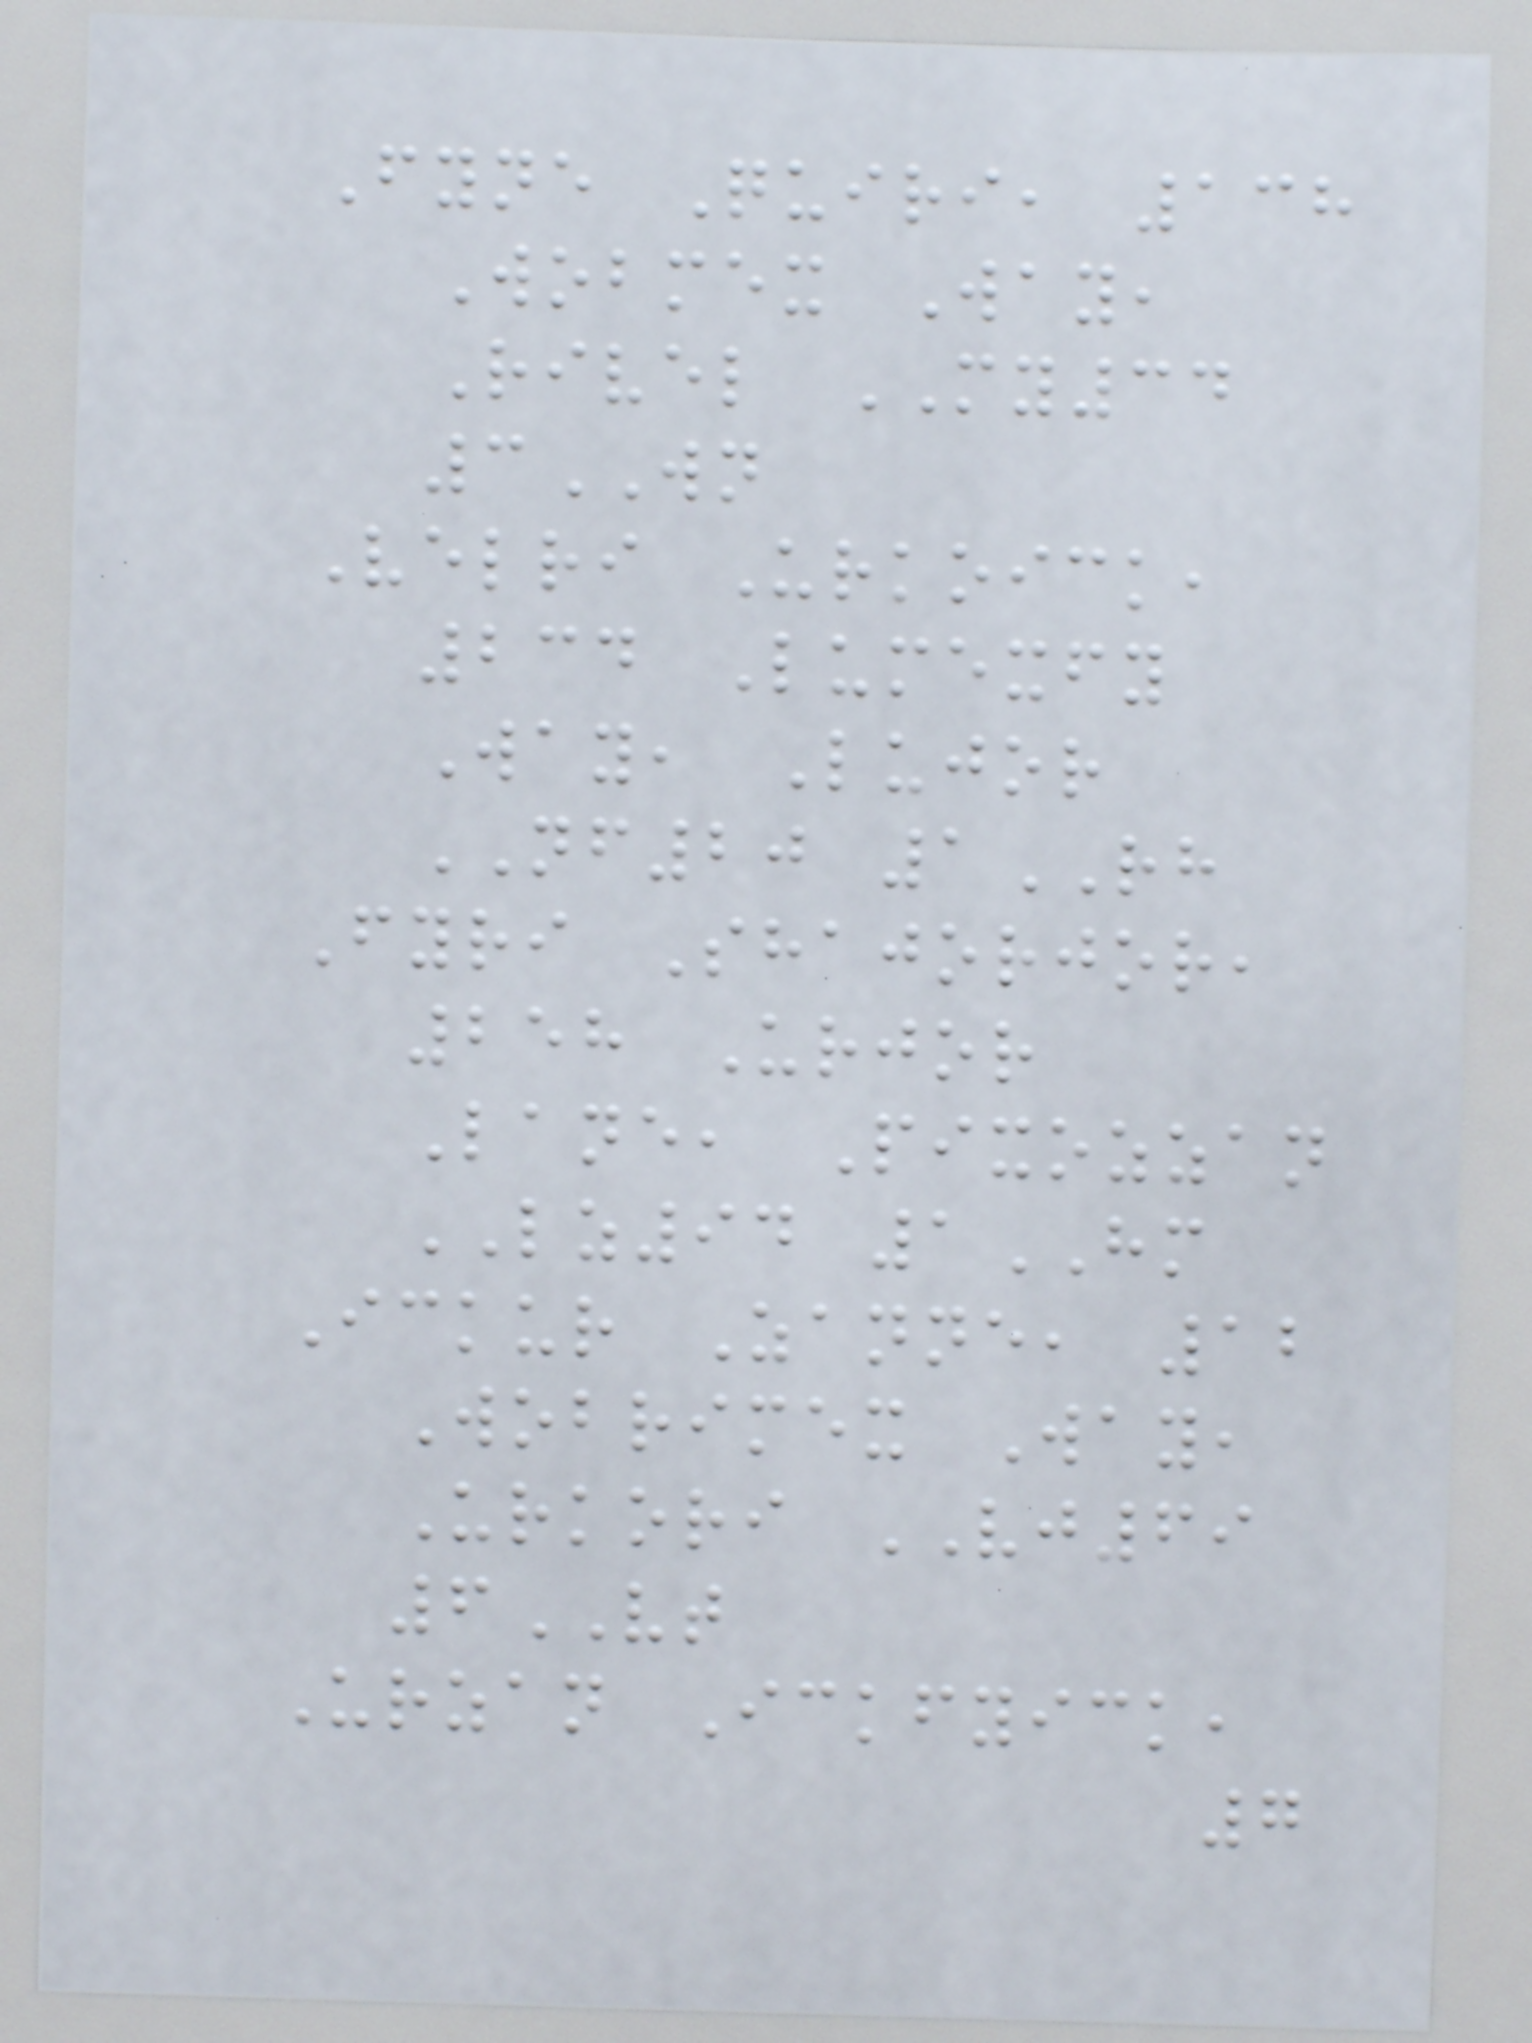Fyne Quiri, 138
Wobmex Way,
Rivel MY34
3WN
Velri Urkoick,
234 Lumexfy
Way, Lujor
NF20 1RH
Fyri Shajorjor,
258 Urjor
Lane, Pixozzan
LZ94 1HM
Ickur Zanne, 12
Wobrimex Way,
Urkori VJ69
6VT
Urzan Ickfyick,
7
